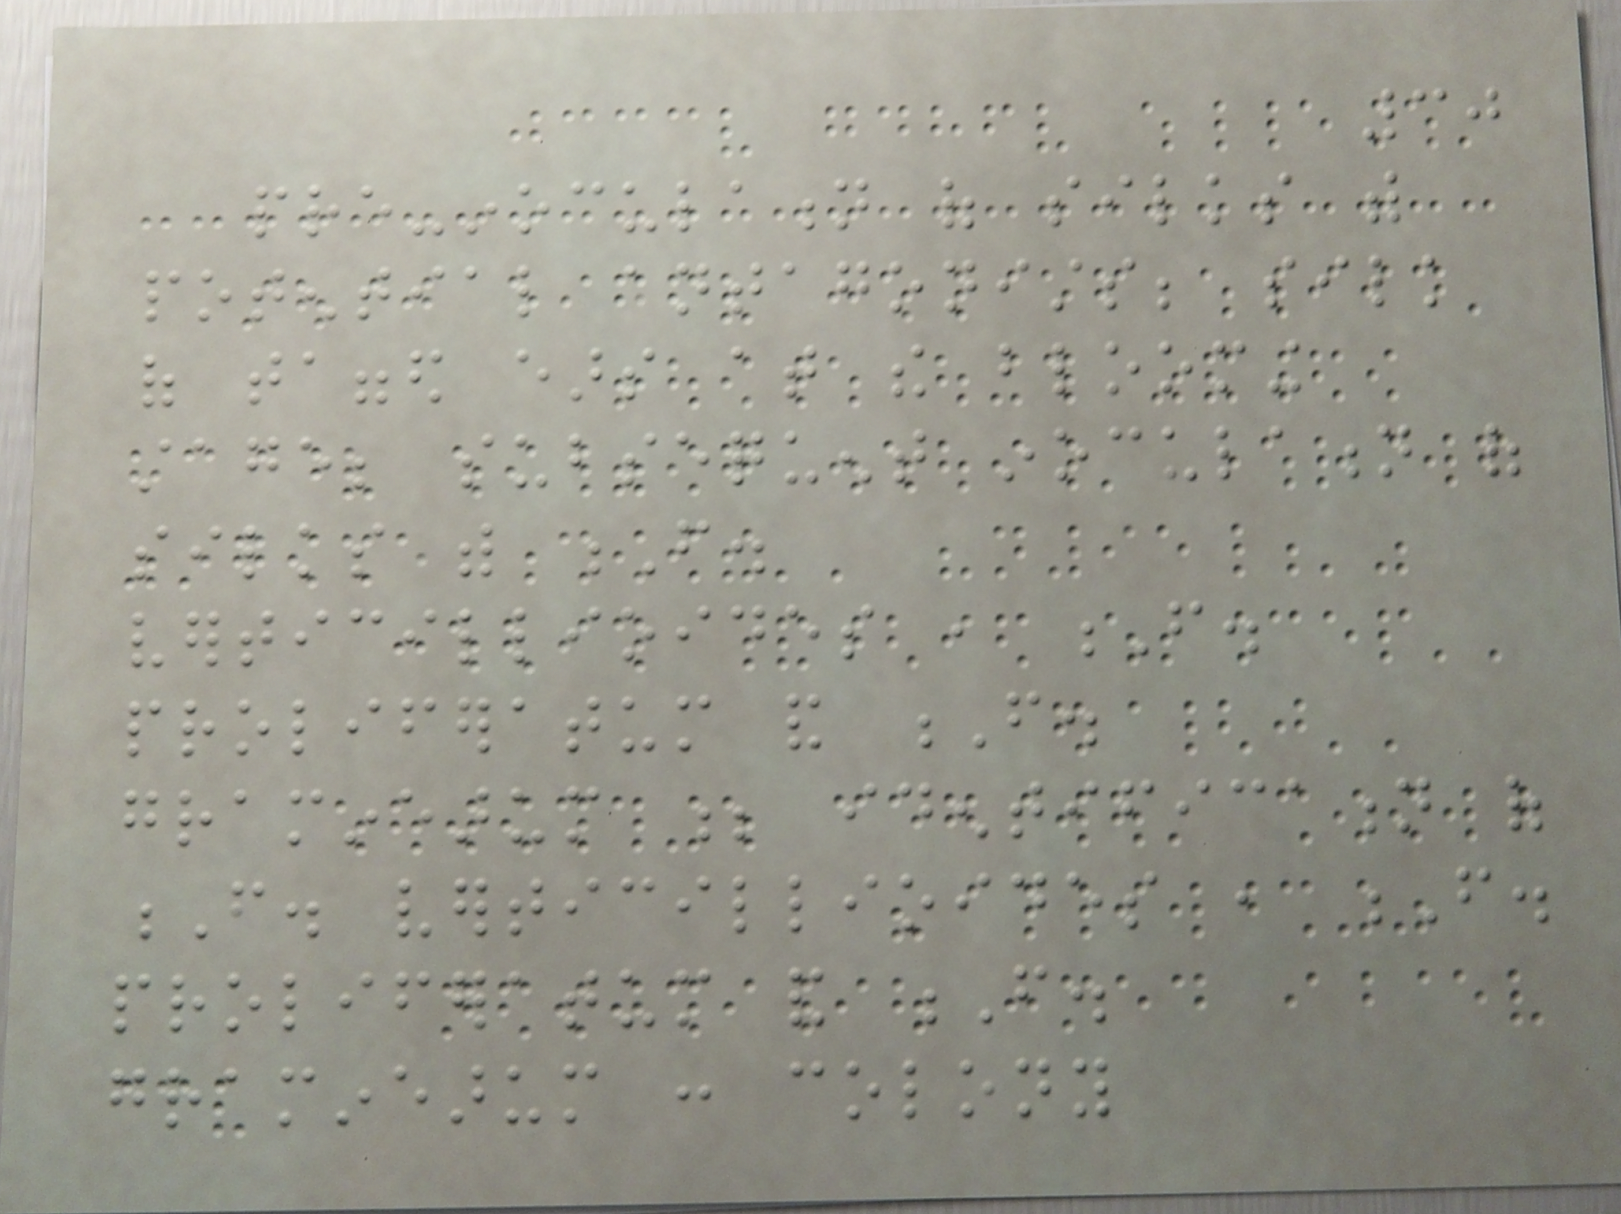30
pre-inoculation of silks with
potential antagonists; silk
of tagged ears at the blooming
stage; subsequent inoculation of
silks with F.
verticillioides , F.
proliferatum and F.
graminearum ; identification of
F. verticillioides , F.
proliferatum and F.
graminearum : colony
